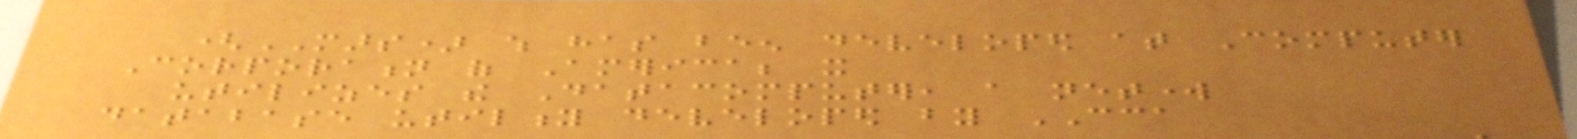(MARS) which has been developed at Computer
Corporation of America; it
utilizes the Datacomputer, a network
database utility developed by CCA
